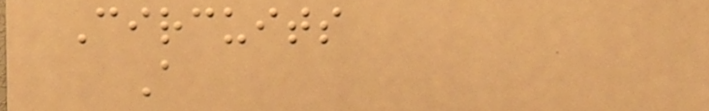Circuits
A
